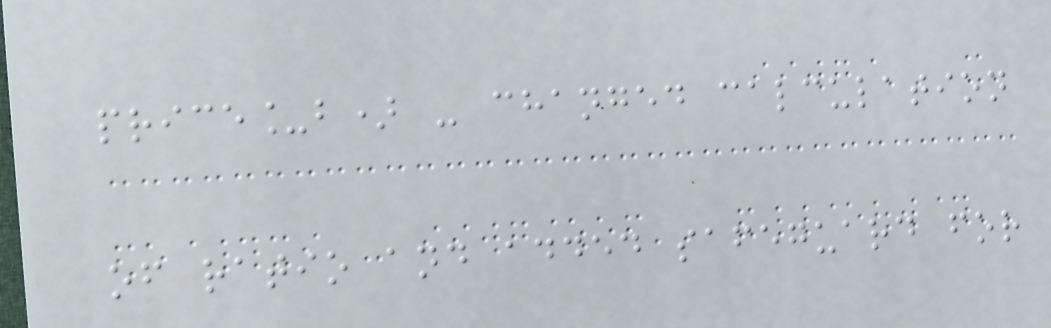price_b) - changed calculation
of ratio and added safeguard for
